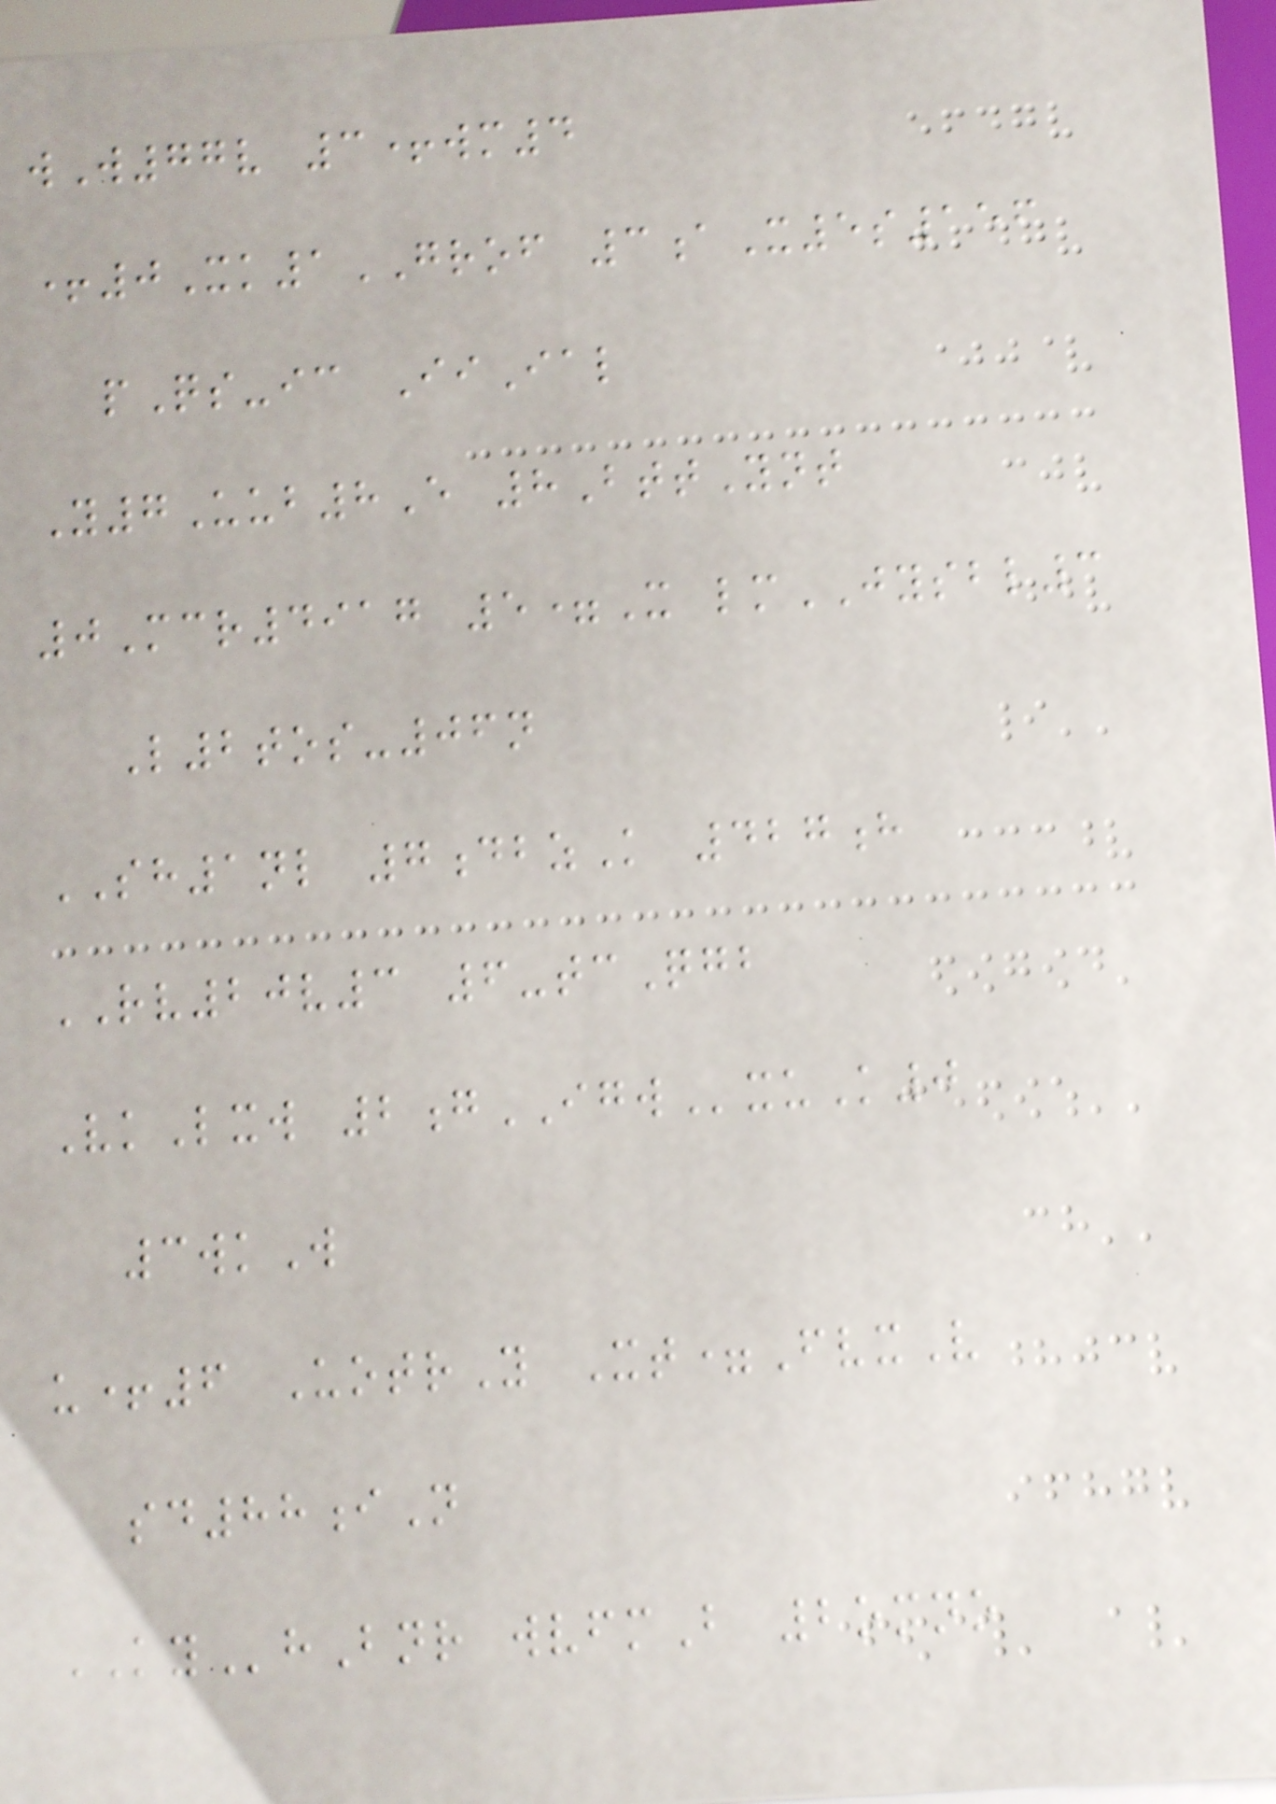wW77v 3+wm4
+0Xk1GROF 3aX5s156
pQs-ic IiIal
Y7Uub8E 8BttYnt
0Mcr4917 5=X lmJYSBL3
L2tos-06n
SH1nl 7dbzK 427h
RV20v3 6-tcQgb
VkLxw 2gIGWxuK0
3wkW
u+6 UotrY Xt=FvxV
sd88iN
KYhBnr wvfmB 2omno
